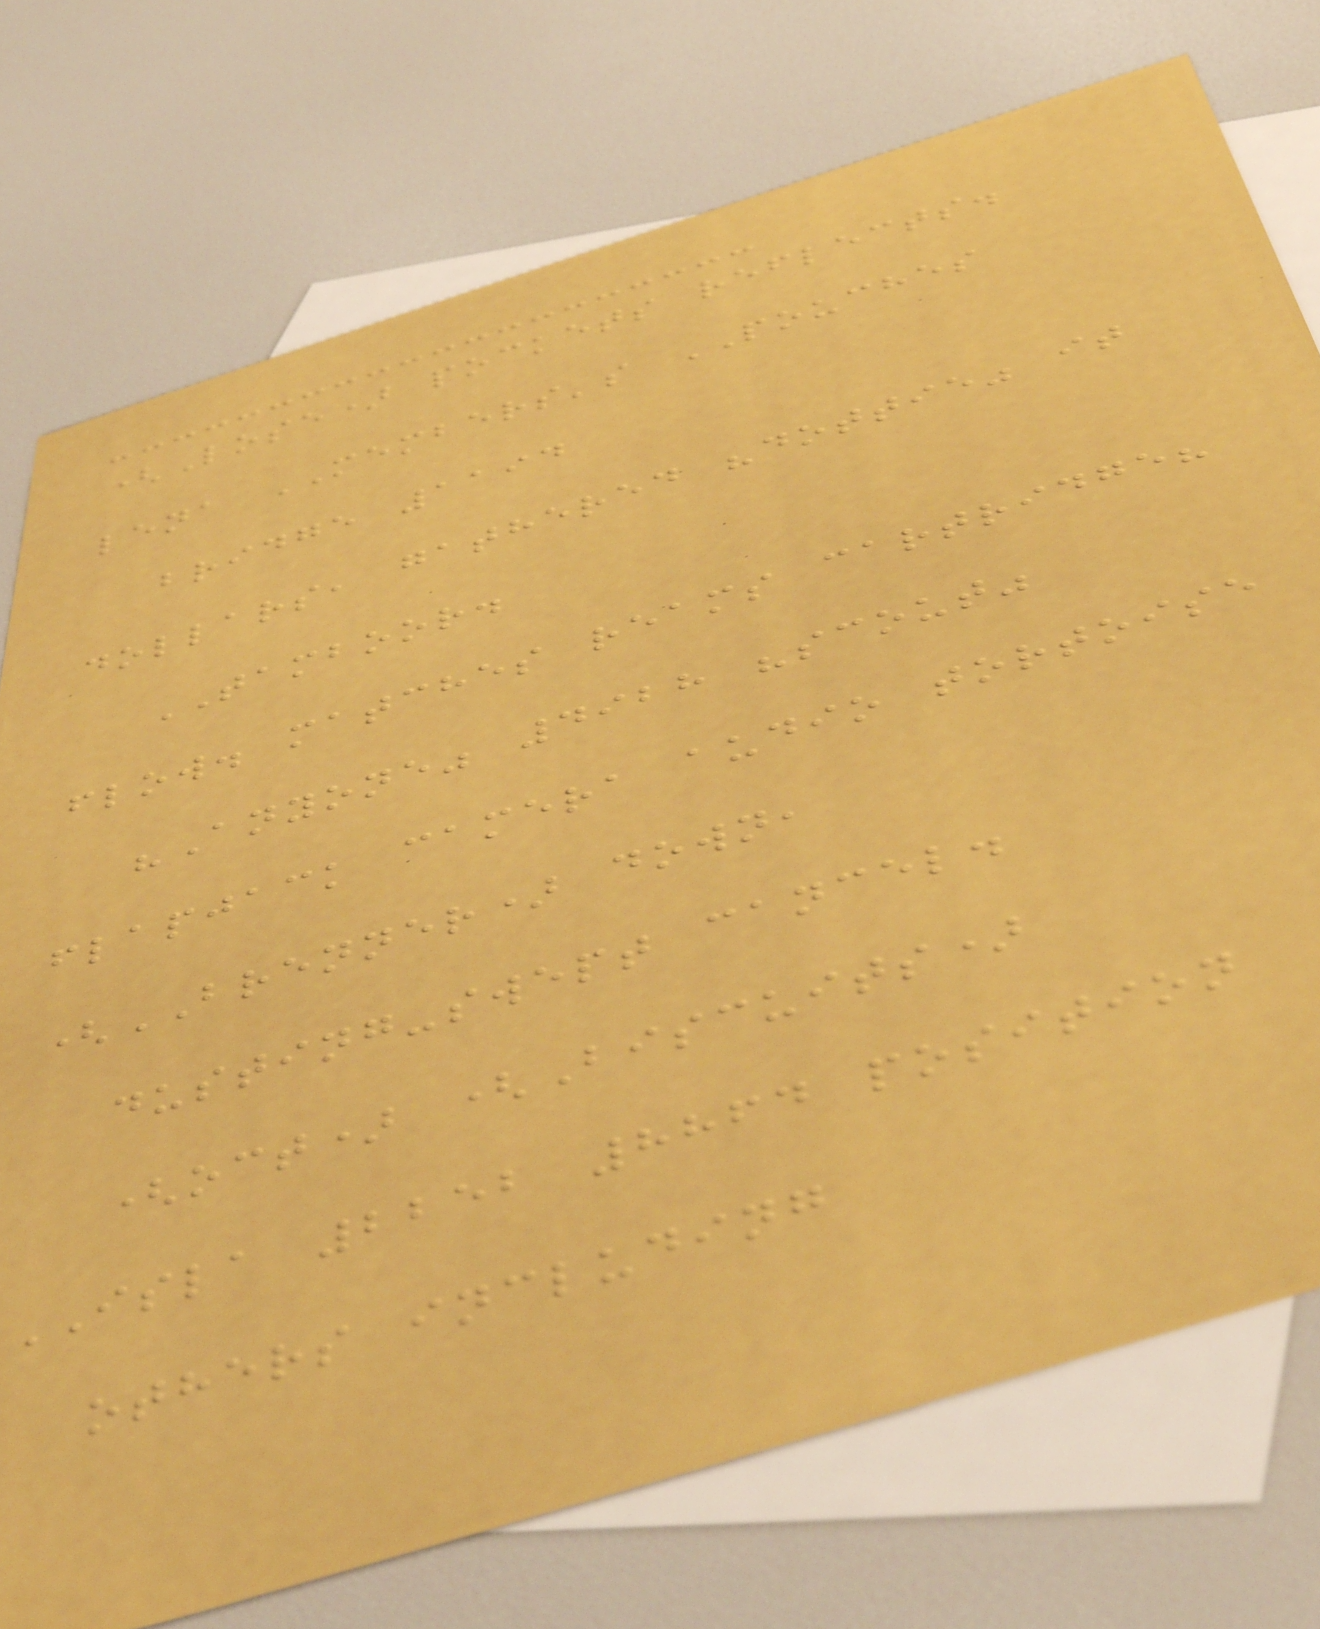(Lose) pockets reflects.
lena MEMBERS's POUCHES
bridge 1194
dollars, gathered "dottie" it
TAMBOOR.
flow. matches reams cartridge?
"Anyone" 4928 "scout"
flapjack camera audio tortoise
(BRENNER) down,
dusting-swept cancel.
(oct) (Biscuits)
ISLA 2252 8864 position
others including
